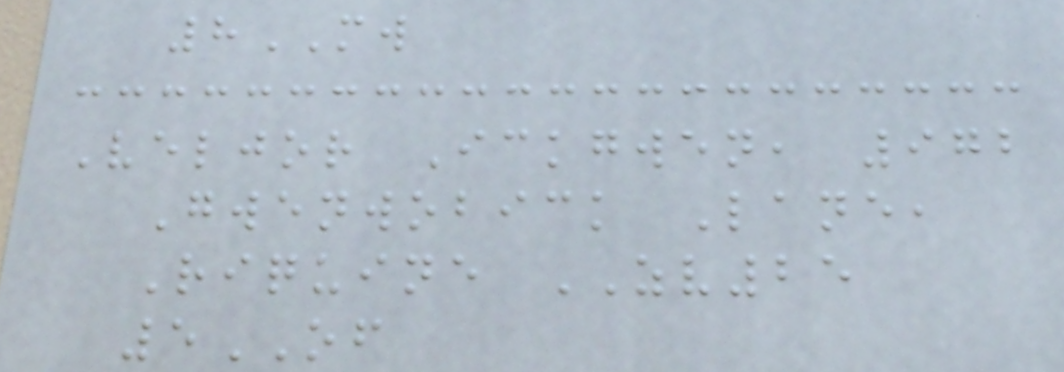8MW
Veljor Ickgwen, 972
Gwenwobick Lane,
Riquine ZV25
5OF
